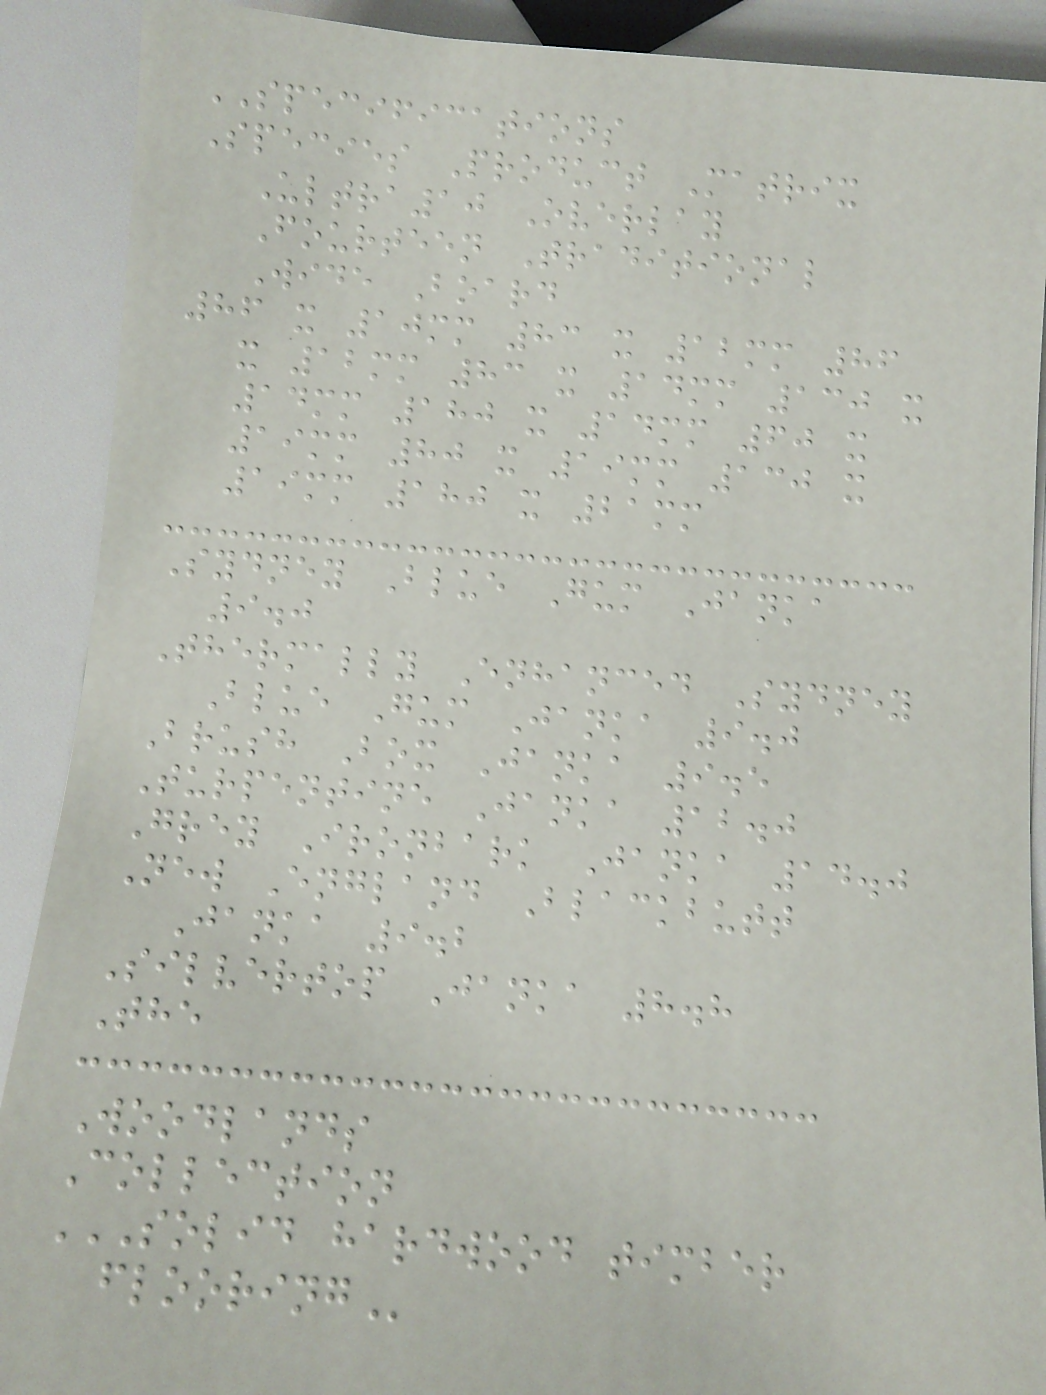SPECIFICATIONS
Species Product Matrix
Ultra10 Overlay
Fourteen Traditional
Wide Board
86 x 10mm 83 x 12mm 86
x 12mm 83 x 14mm 130 x
14mm 180 x 14mm 60 x
19mm 80 x 19mm 130 x
19mm 180 x 21mm
Sydney Blue Gum Janka
9.0
Thermally Enhanced Sydney
Blue Gum Janka 9.0
Brush Box Janka 9.5
Turpentine Janka 12.0
Grey Ironbark Janka 14.0
New England Blackbutt
Janka 9.2
Silvertop Janka 8.8
The
Woodlands
Collection
SOLID HARDWOOD TIMBER
FLOORING
